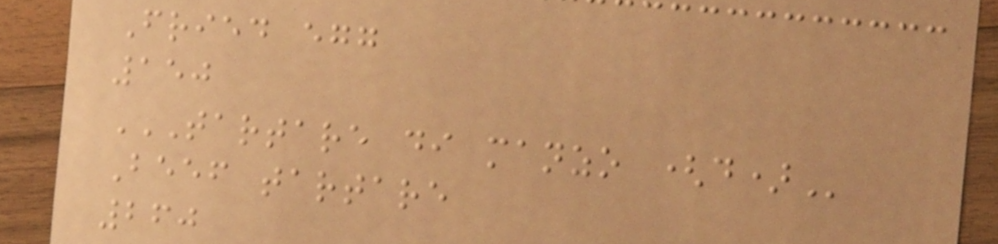Fried egg
150
TARTARE DI MANZO (D)
Beef tartare
260
